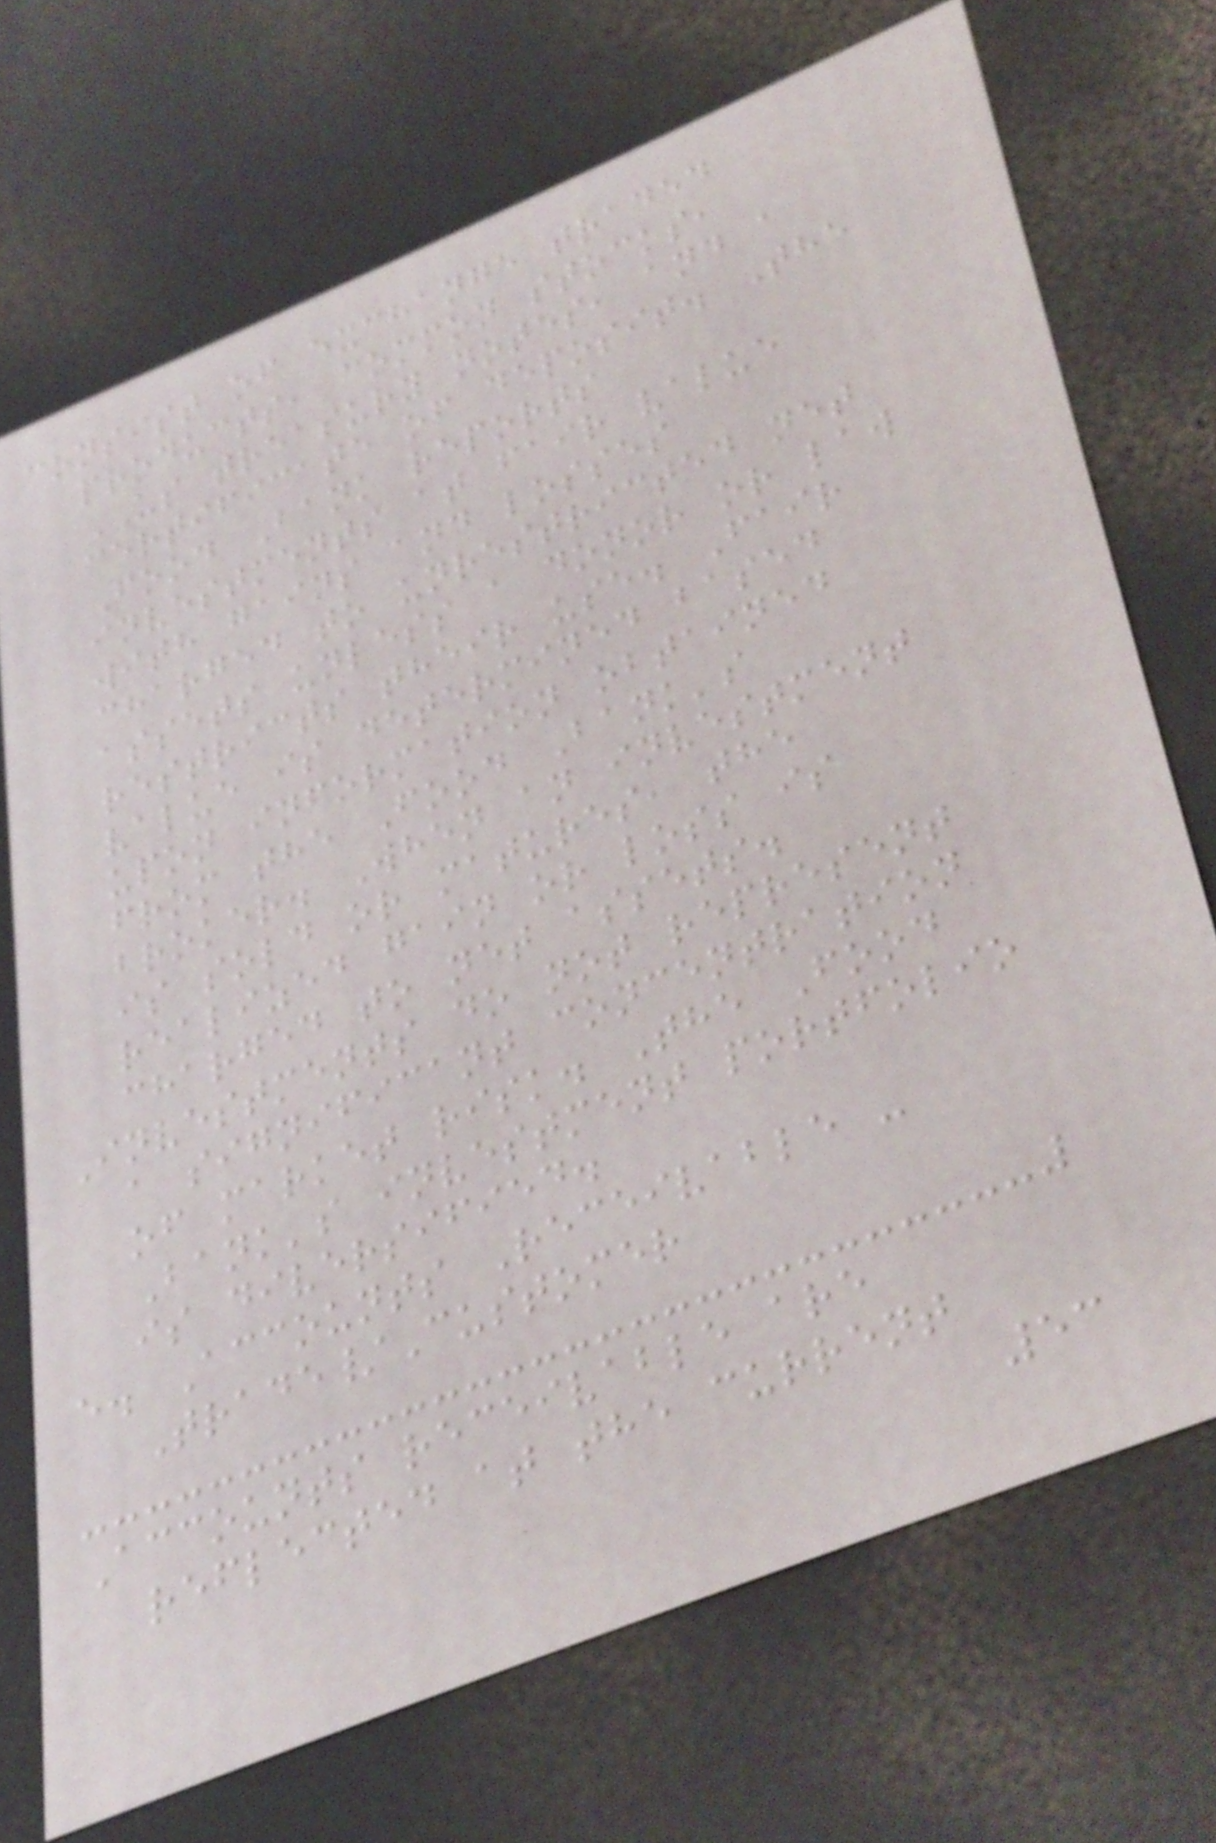consist of exchange traded
products, common stocks,
US treasury notes, and a
certificate of deposit. The
Food Bank reports
investments at fair value
with gains and losses
charged to unrestricted net
assets unless a donor or law
restricts their use. Fair
value is determined based
upon information obtained
from the Food Bank's
broker. When an investment
is sold or matures, the
realized gain or loss is
charged to net assets.
Investments do not represent
a significant concentration
of market risk. The Food
Bank's investment portfolio
is diversified.
e. Accounts Receivable -
Trade/Customer
Accounts receivable are
reflected at the current
53
